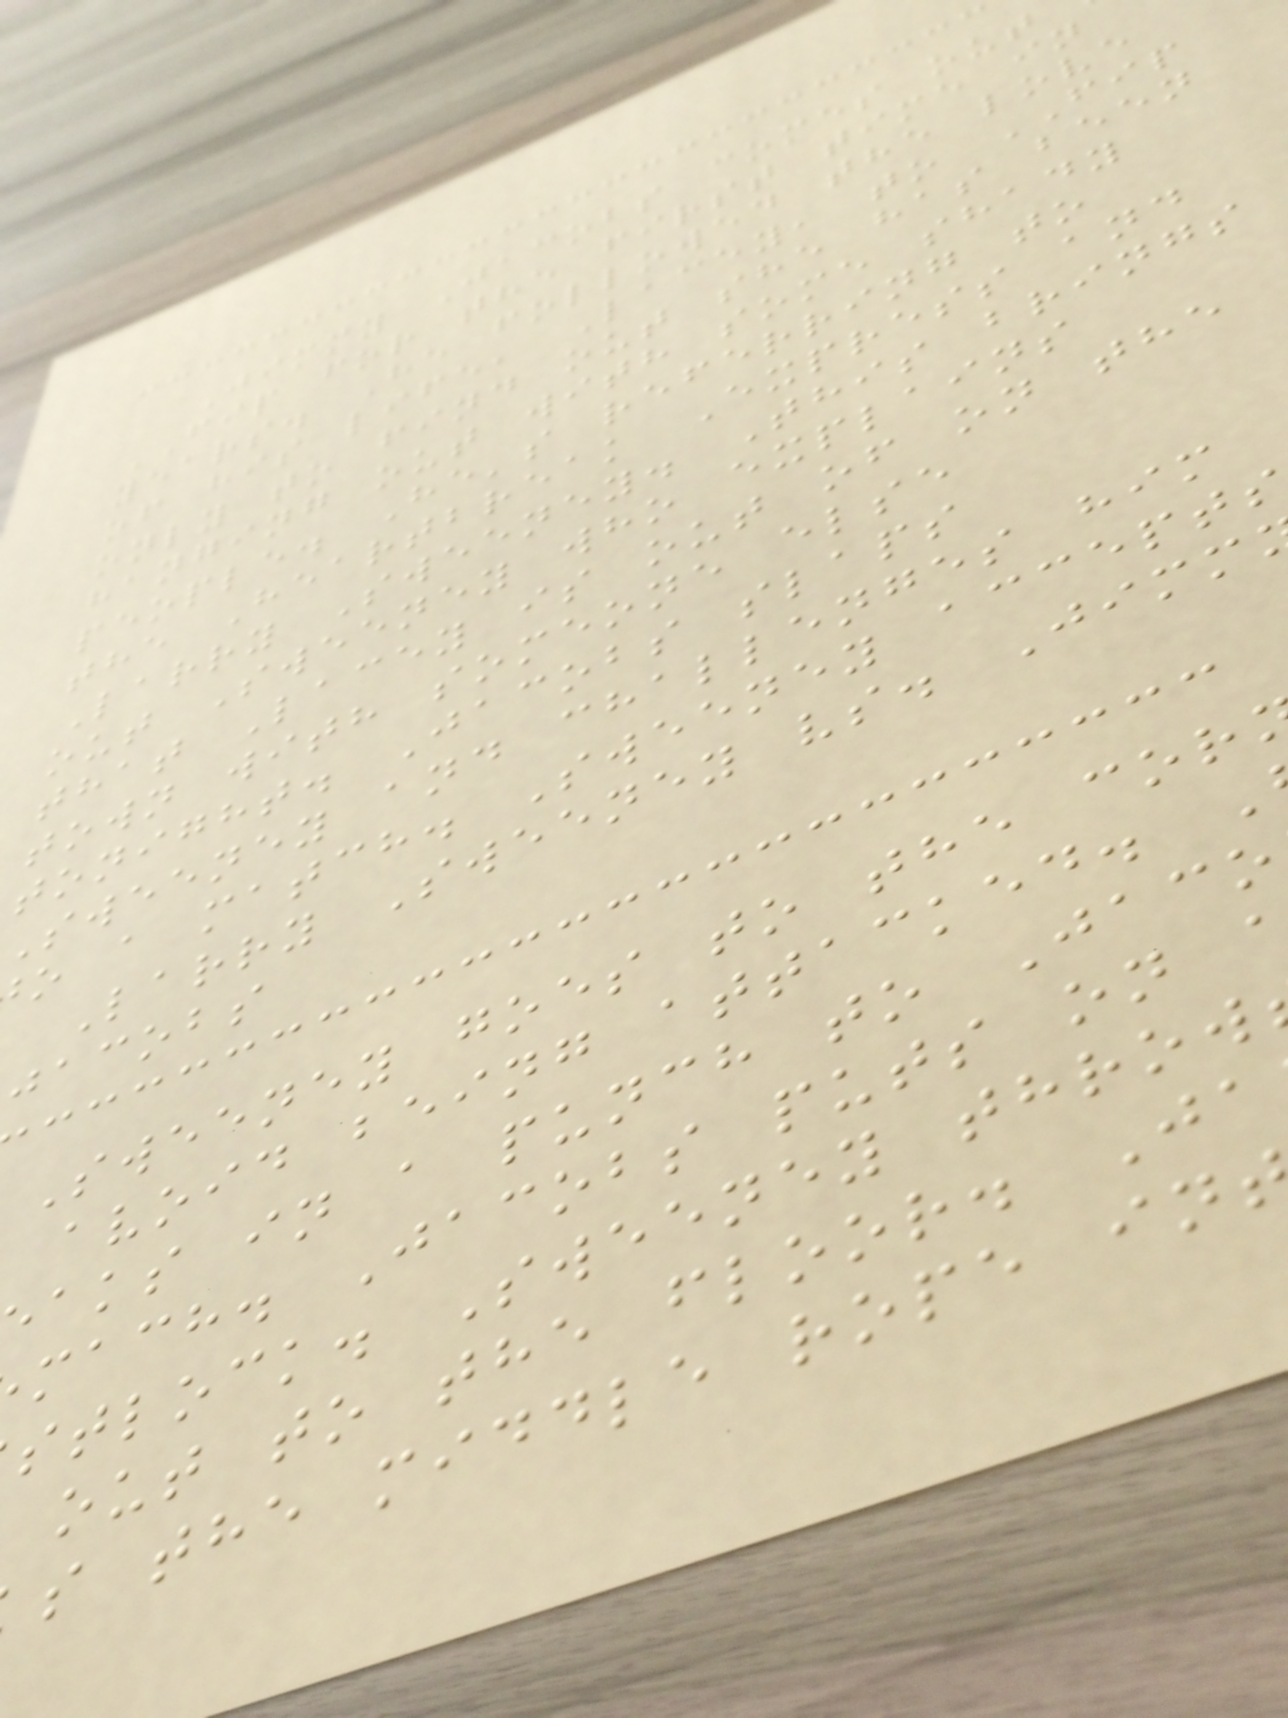Jimmy Jacobs comes out
FIP for the first time in
years. He followed the love
of his life, Lacey, to FIP
only to find out she has been
hanging out with some shady
people. He's referring to
the Heartbreak Express and
Larry Sweeney. This brings
out Sweeney who explains
that Lacey is out of on the
town with someone else
tonight. Jacobs slaps
sweeney and challenges him
o a match. Sweeney accepts
Larry Sweeney vs. Jimm
jacobs
Sweeney goes to the cor
avoid being attacked.
aks in a punch to Jaco
mach. Jacobs puts on
stlock. Sweeney throw
out to the floor. Ja
s the middle rope in
